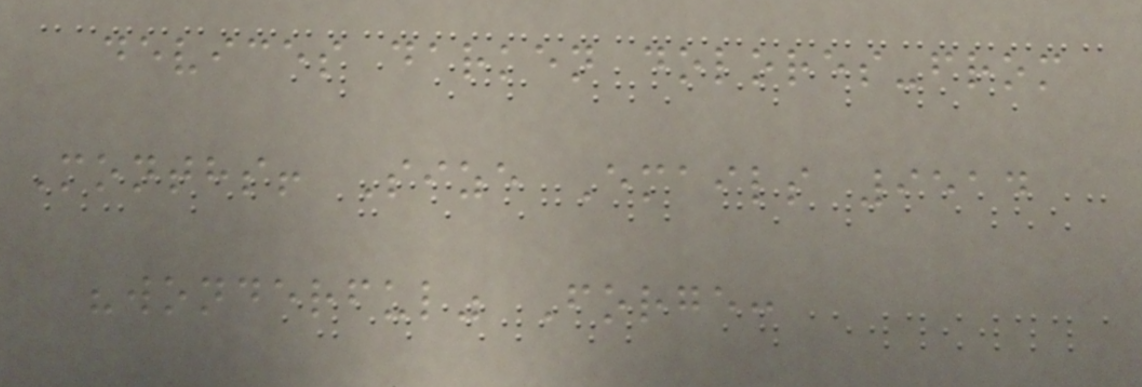devices darken dolores-from
Months! Size Emails 9514
"wonderful" Forge:
